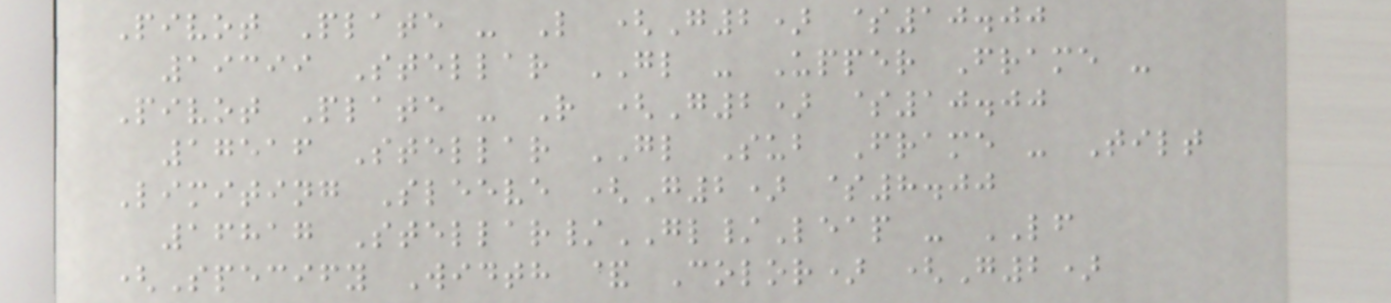Pivot Plate - L (G2) $10.00
19399 Stellar GL - Upper Frame -
Pivot Plate - R (G2) $10.00
17516 Stellar GL Sub Frame - Tilt
Limiting Sleeve (G2) $8.00
16817 Stellar/GL/Leap - LF
(Specify Width & Color) (G2)
